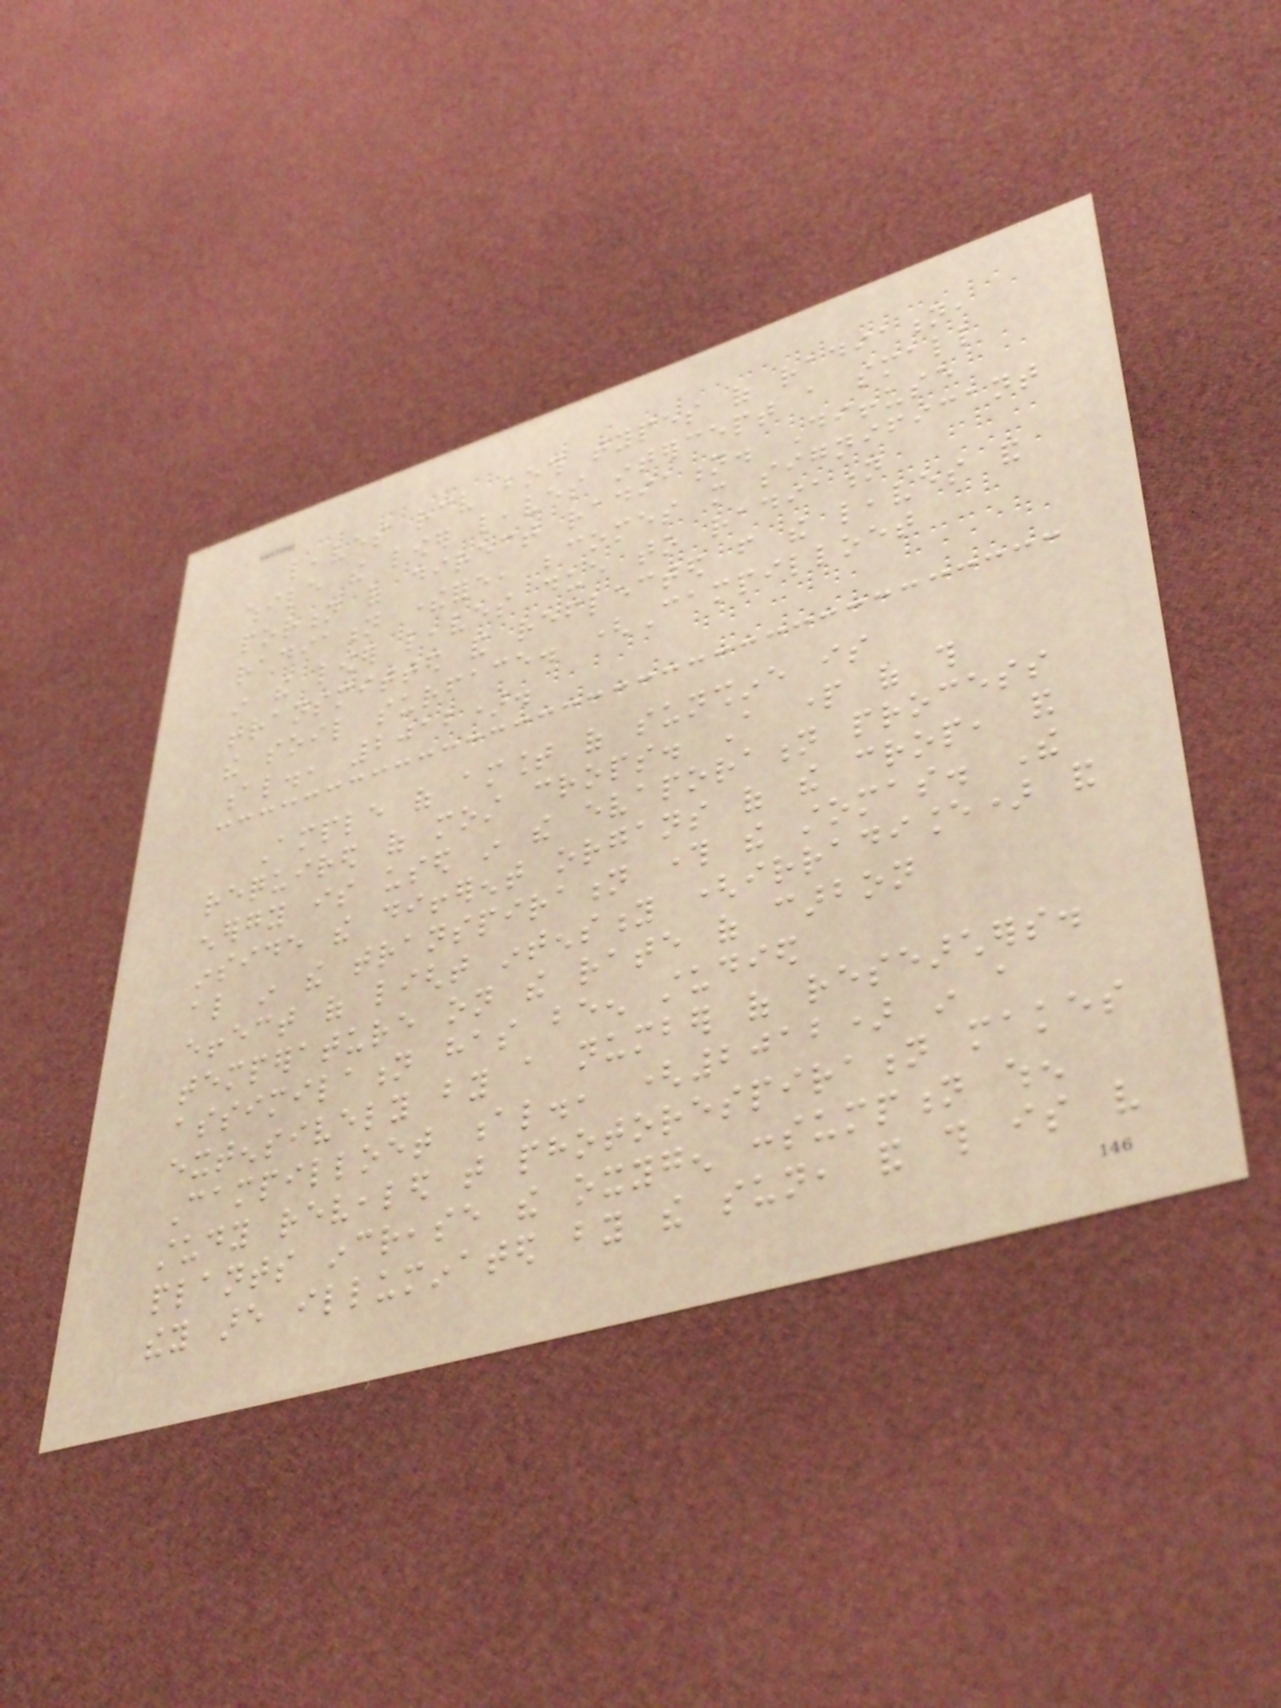leaves receive both types of radiation,
while the lower leaves intercept a small
portion of direct radiation. Diffuse
radiation therefore, becomes more significant
in the lower leaves due to radiation
transmitted and reflected from the leaves and
the soil surface. (Campilloet
al., 2012).
Ample of amount of sunshine is
required of most crops. A part of this
energy is used in the evaporation process
inside the different organs of the crop, and
also in the transpiration through the stomas. The
effect of light intensity (irradiance) and
temperature on the rate of carbon
assimilation has been studied
extensively by a number of researchers.
Campilloet al., (2012) in a
study revealed that photorespiration makes
plants increase the oxygen consumption when
they are illuminated by the sun, and this is very
